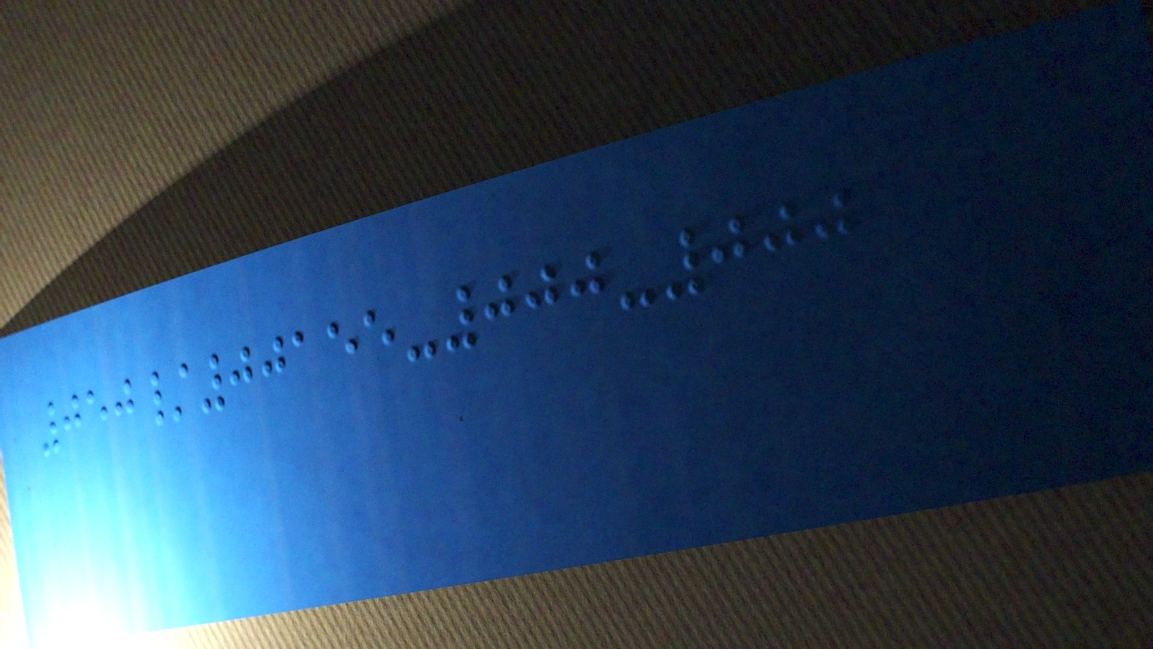050/00155-000-000
